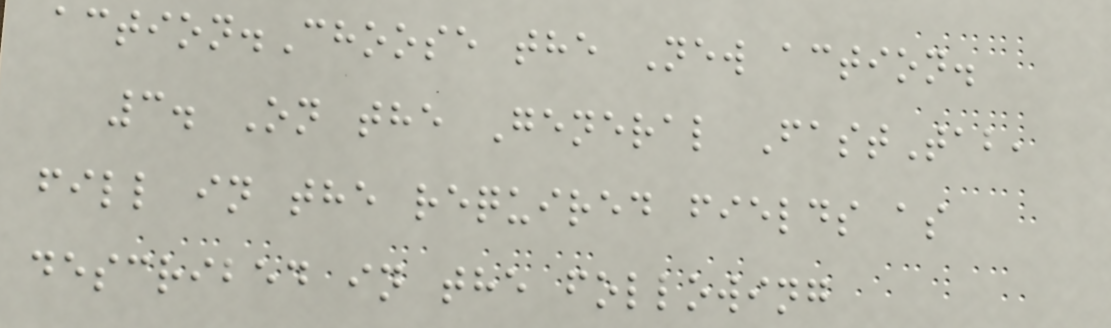action.Choose the New action.
3. On the General FastTab,
fill in the required fields as
described in the following
